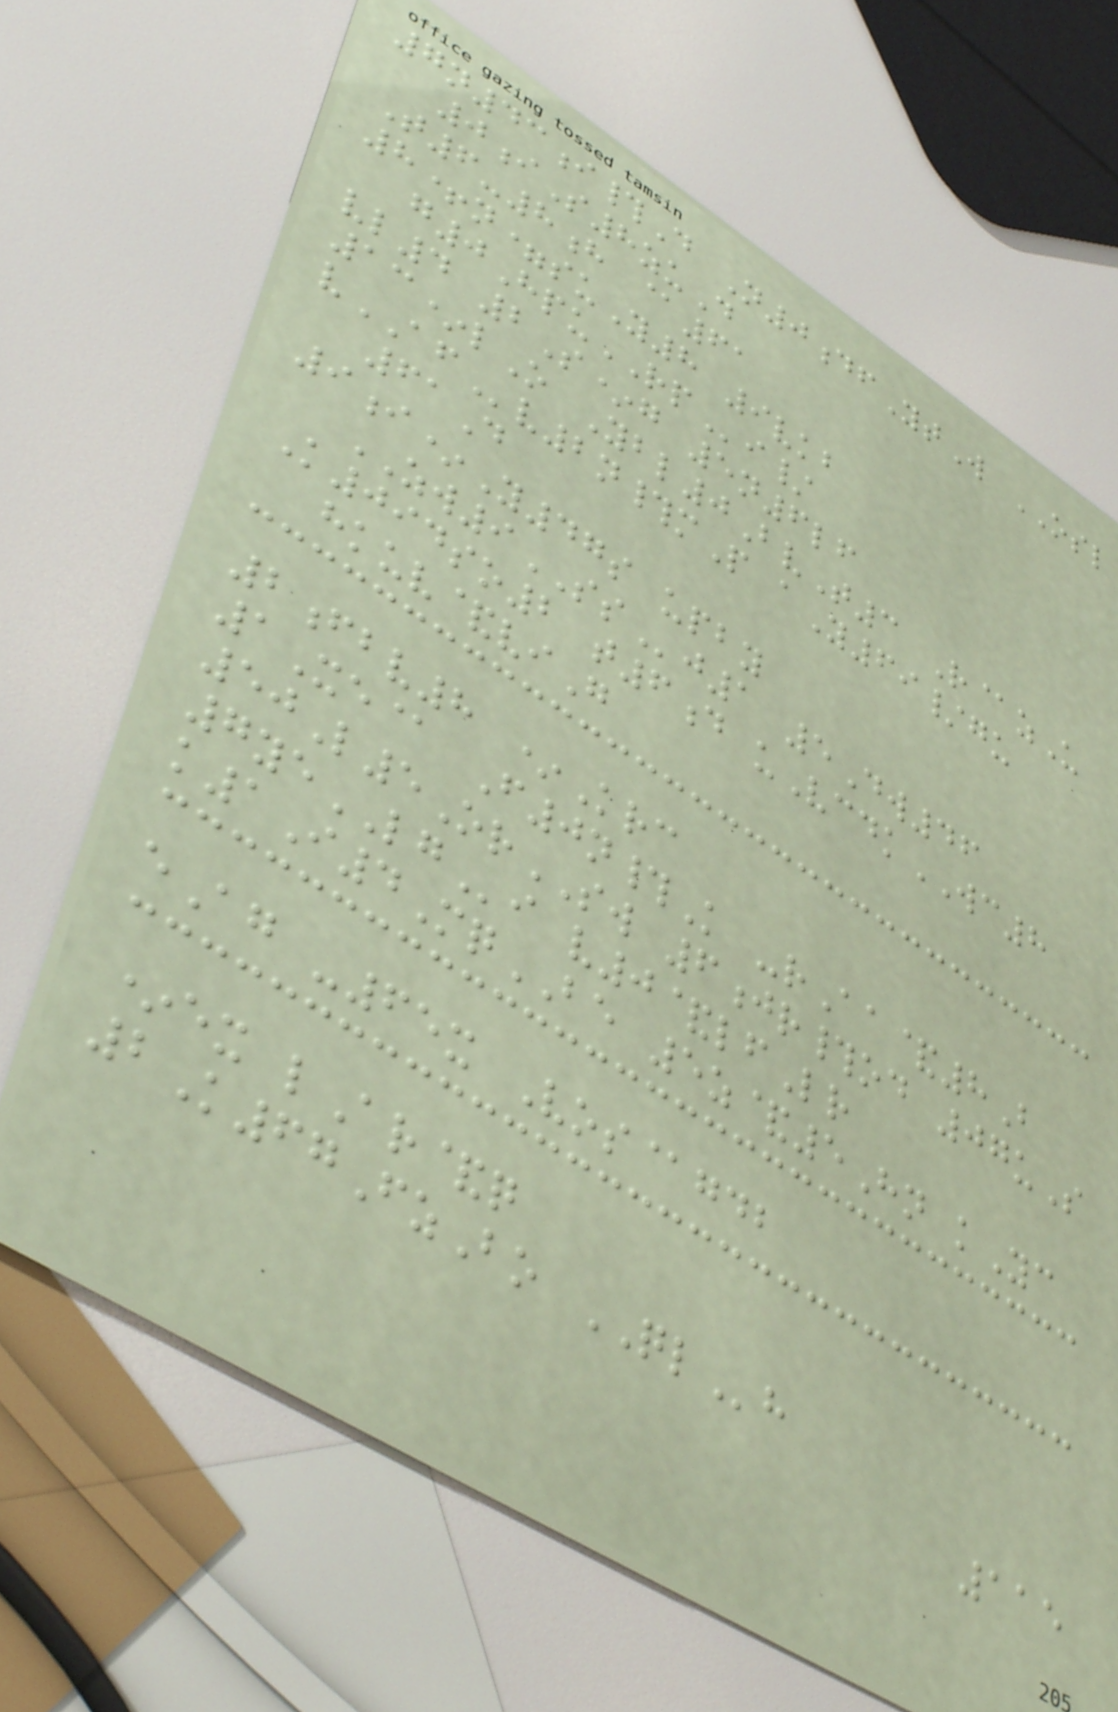7n43i#D N0dfYtW OSL
0iS8zuD
T6-8h @61
8+n=suY8 9vkb
g0HpuRPi/
vl4 2S*g 5n6lf
13*lO Ybl0BvT3 R@zU
vAFv2n#mP aY69/gu
61D
9i*Y47s upby
ZW9SSj1 5Dw46
K094so2 t6d uVcdkWC8
hkuv&viG
2fbv8 *Krc
1Xe@ F0n#K -rAa&8B
50L5OrSW 6jr#od 07uS
7yeLGi v0&lfLr
k1I4MqBE 5z&5Hn kYc
eAg -65x Vos@gdb
*ex lAr&q
2K67FzBo QLh
115
